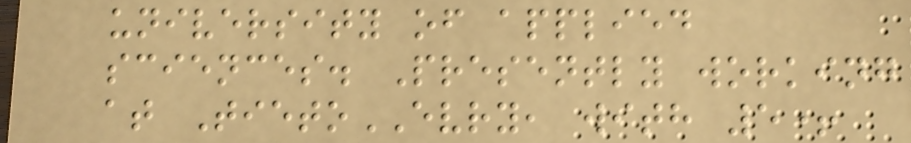university of applied
sciences. Presently working
at TietoEVRY, with 5+
